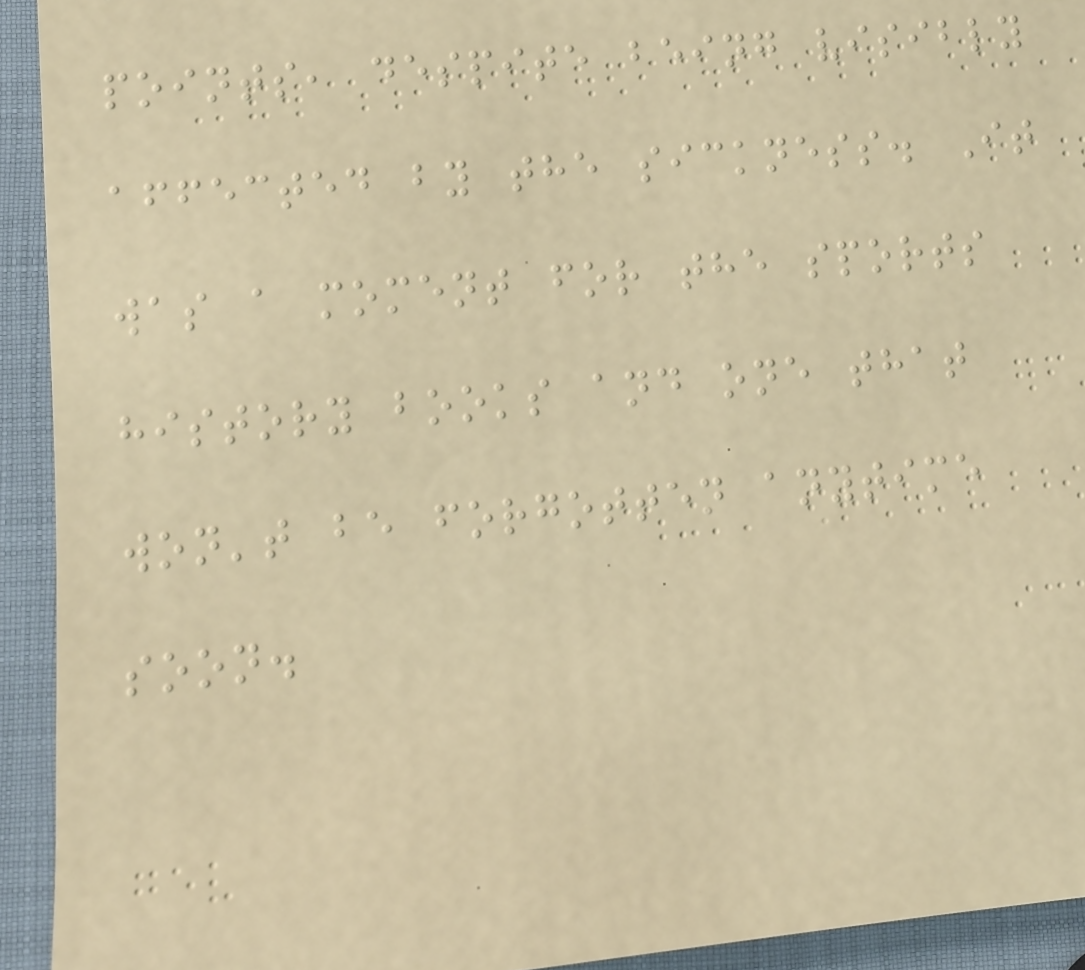points, despite being visibly
affected by the sickness. It
was a moment for the sports
history books and one that
won't be forgotten anytime
soon.
